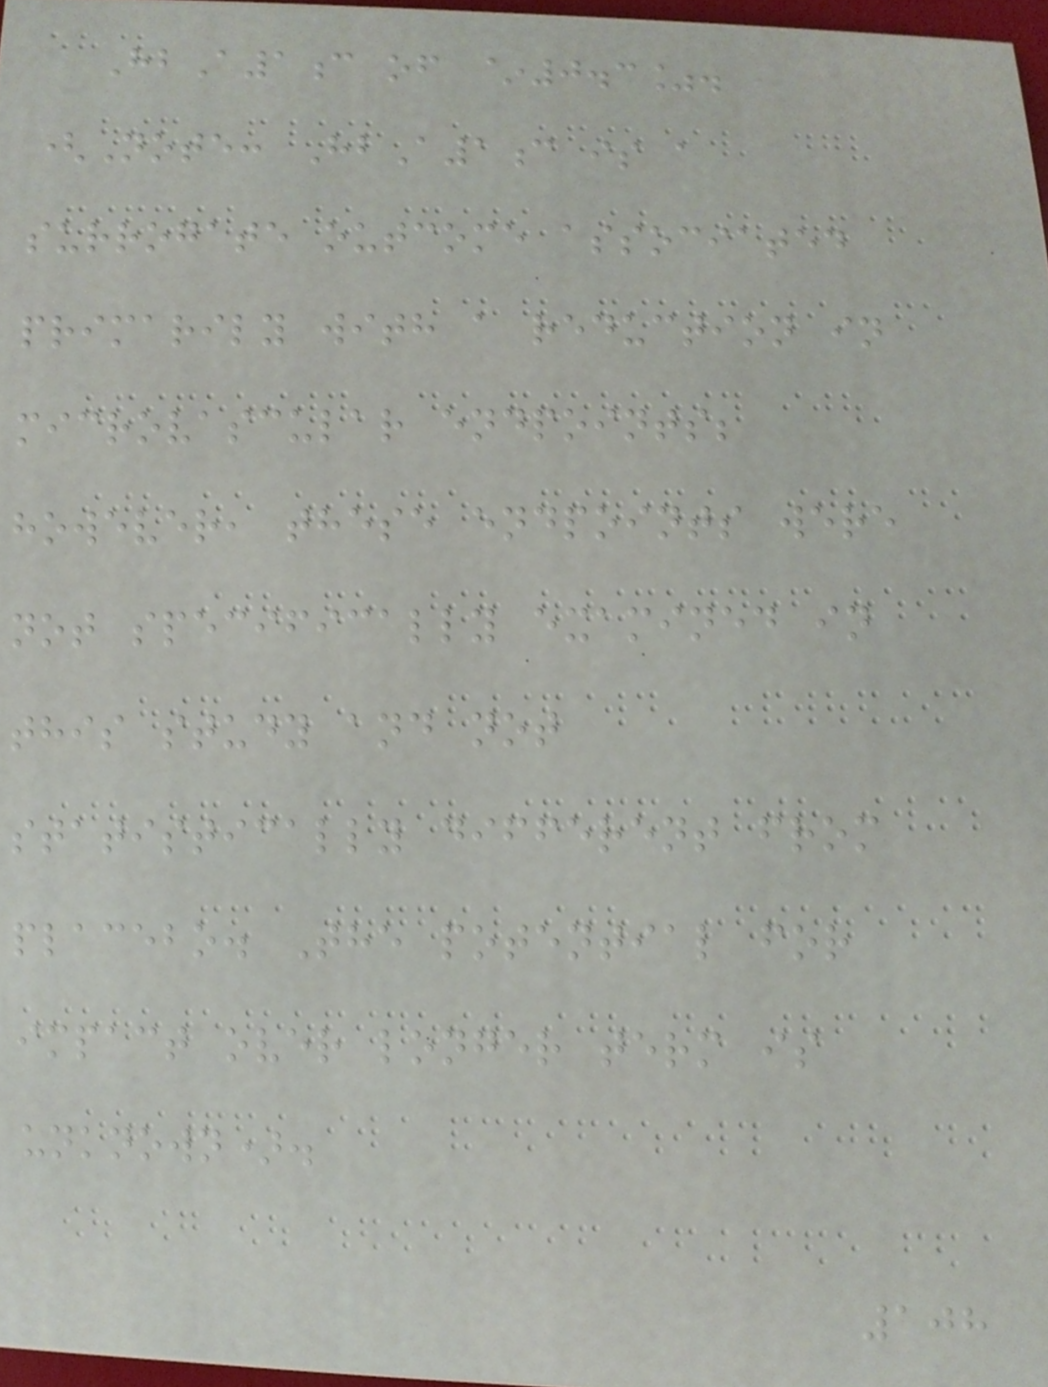HbA1c of ~0.3%.
(Note: HbA1c is a
surrogate outcome associated
primarily with a reduction in
microvascular endpoints;
however, these endpoints were
not specifically examined in
this study and not
statistically different from
placebo. The potential for
impact over longer term is
unknown).
108
